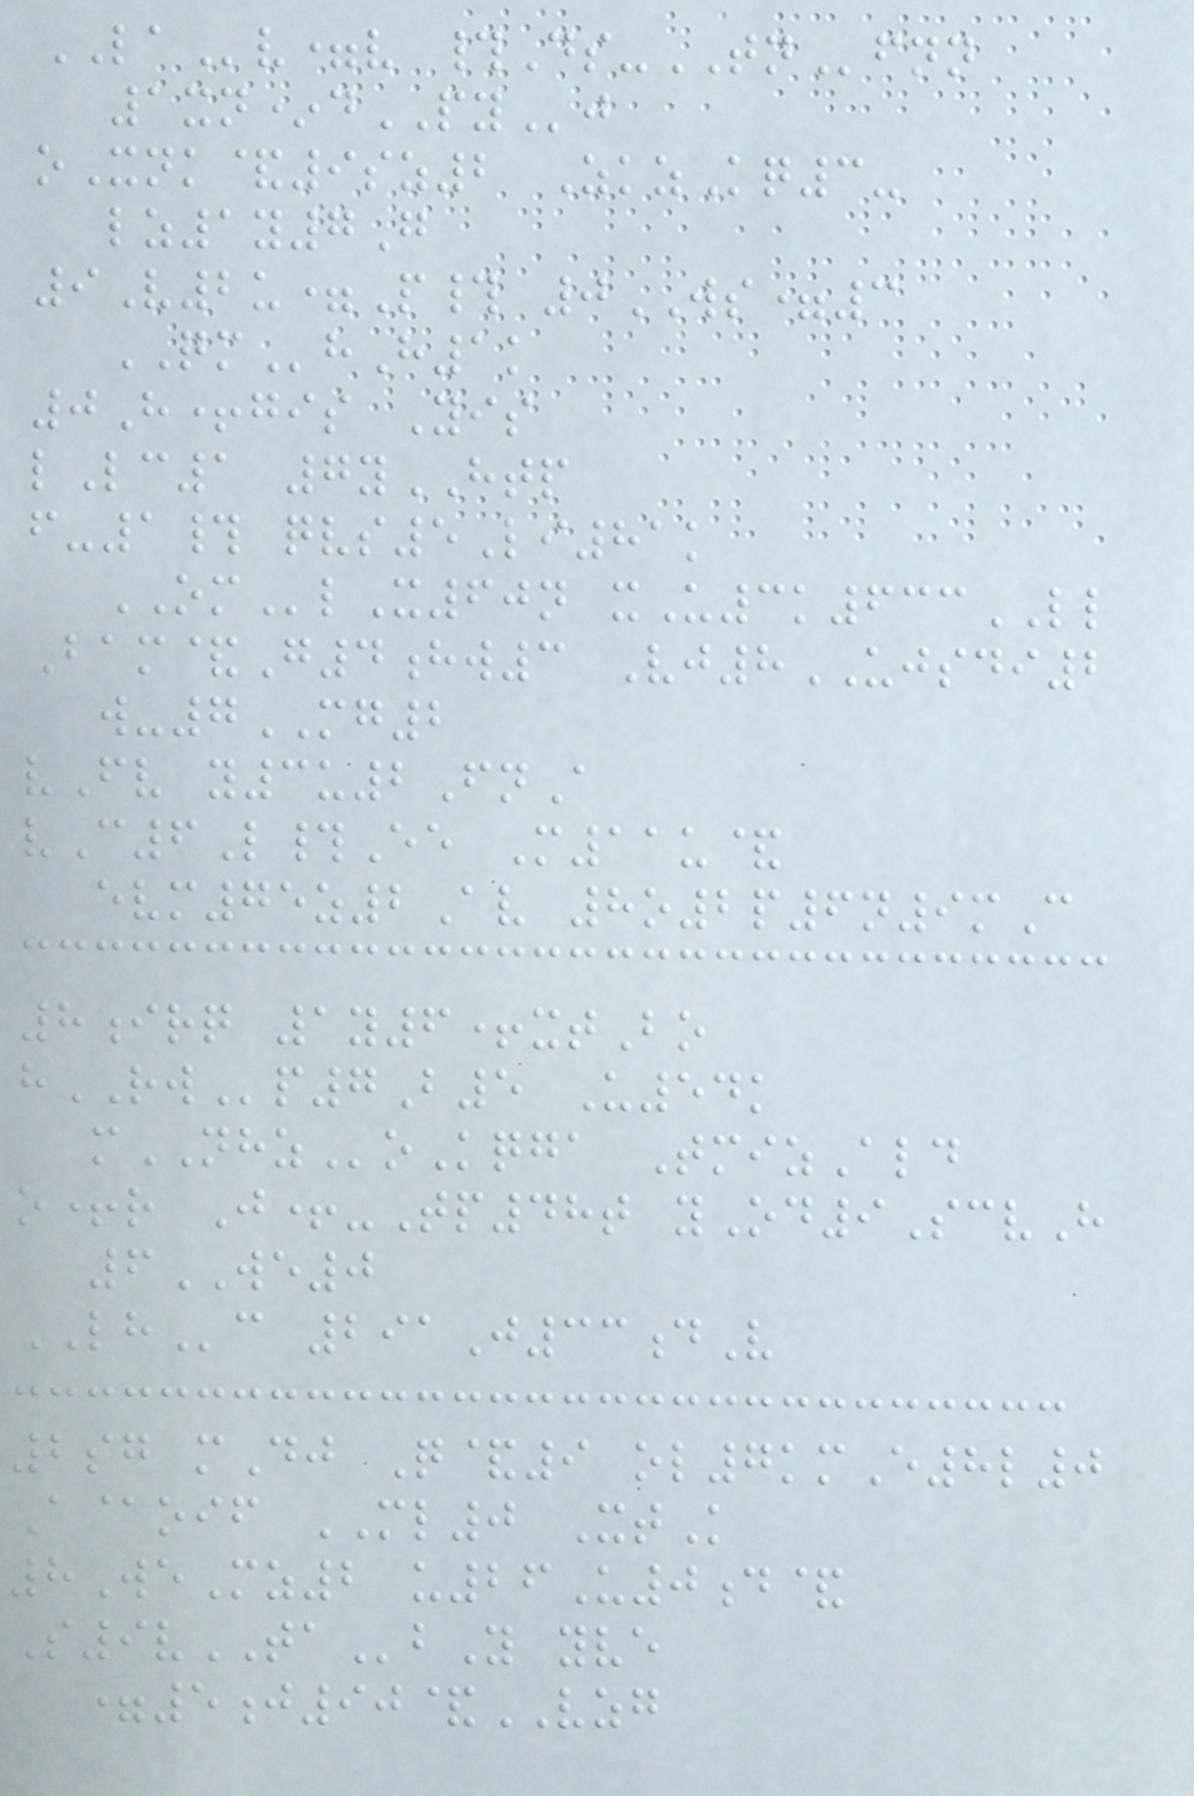LAv=v #Ds-TNfnn
1xn*dPYj
oXnk&9sz2 ZkzKq3-
lz1y7G
9V2u=P# 0WS=3
QMhH1k
0H+gis Yis
lLc1 7yHTP
f-1# qvs5Li81k
OMlX60n xU3k633LL
Bam&G4hw3 Vj8UJSDI2
w-7MG2
vFv y3u2FnA
vC6L#Ee M11u&
evm75z2Av 8o2p6n9mC
8irq 1y6+xtBo
hRWp7B5 U54k
mNHZoKqga TmizAld
o+r J+-Tp48t yOd9ScvH
6WE0
LHc 291J33dV
2sg mDj Q&9 ol7kmE8l0
A@oif ML0 XtK
8WeMz2 u26U0d&
S9vTAbY yve
=5j90&VZG
